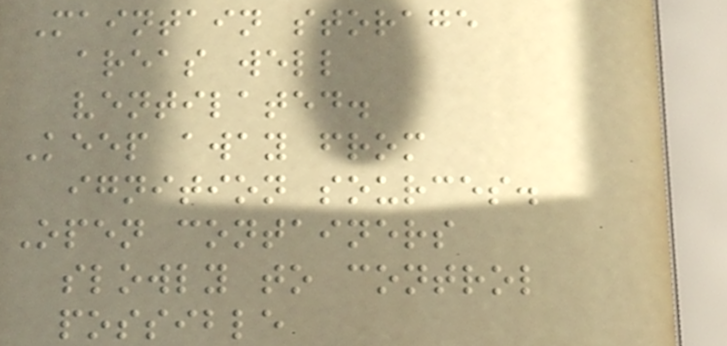Maintain storage
areas well
ventilated.
Keep away from
ignition sources.
Open containers
slowly to control
possible
